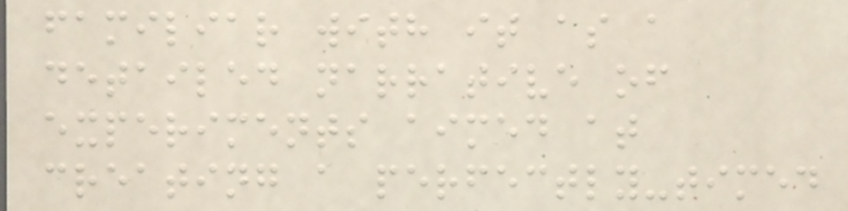familiar with it as a
detailed narrative of
experiments aimed at
creating a perfectly-timed
